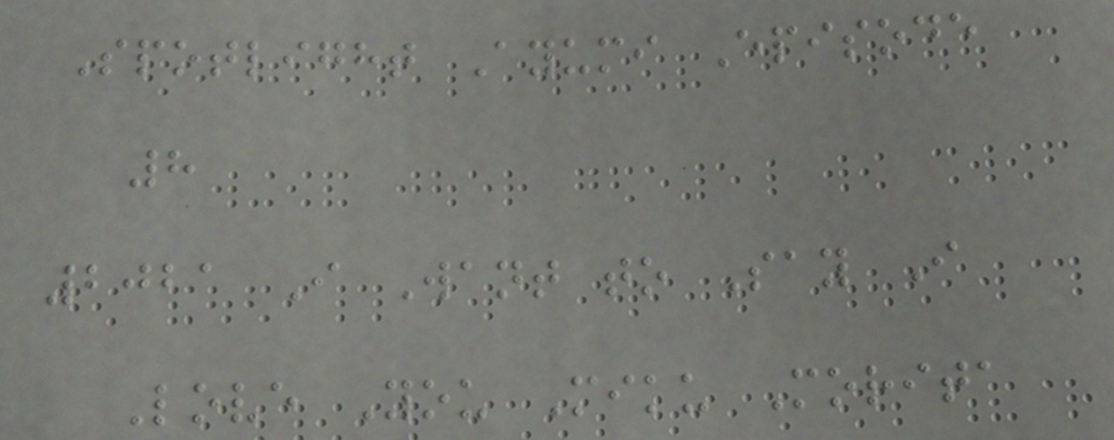Spotlight Ayumi Episode
8
2021 I Want to Say I
Love You Miku Morita
